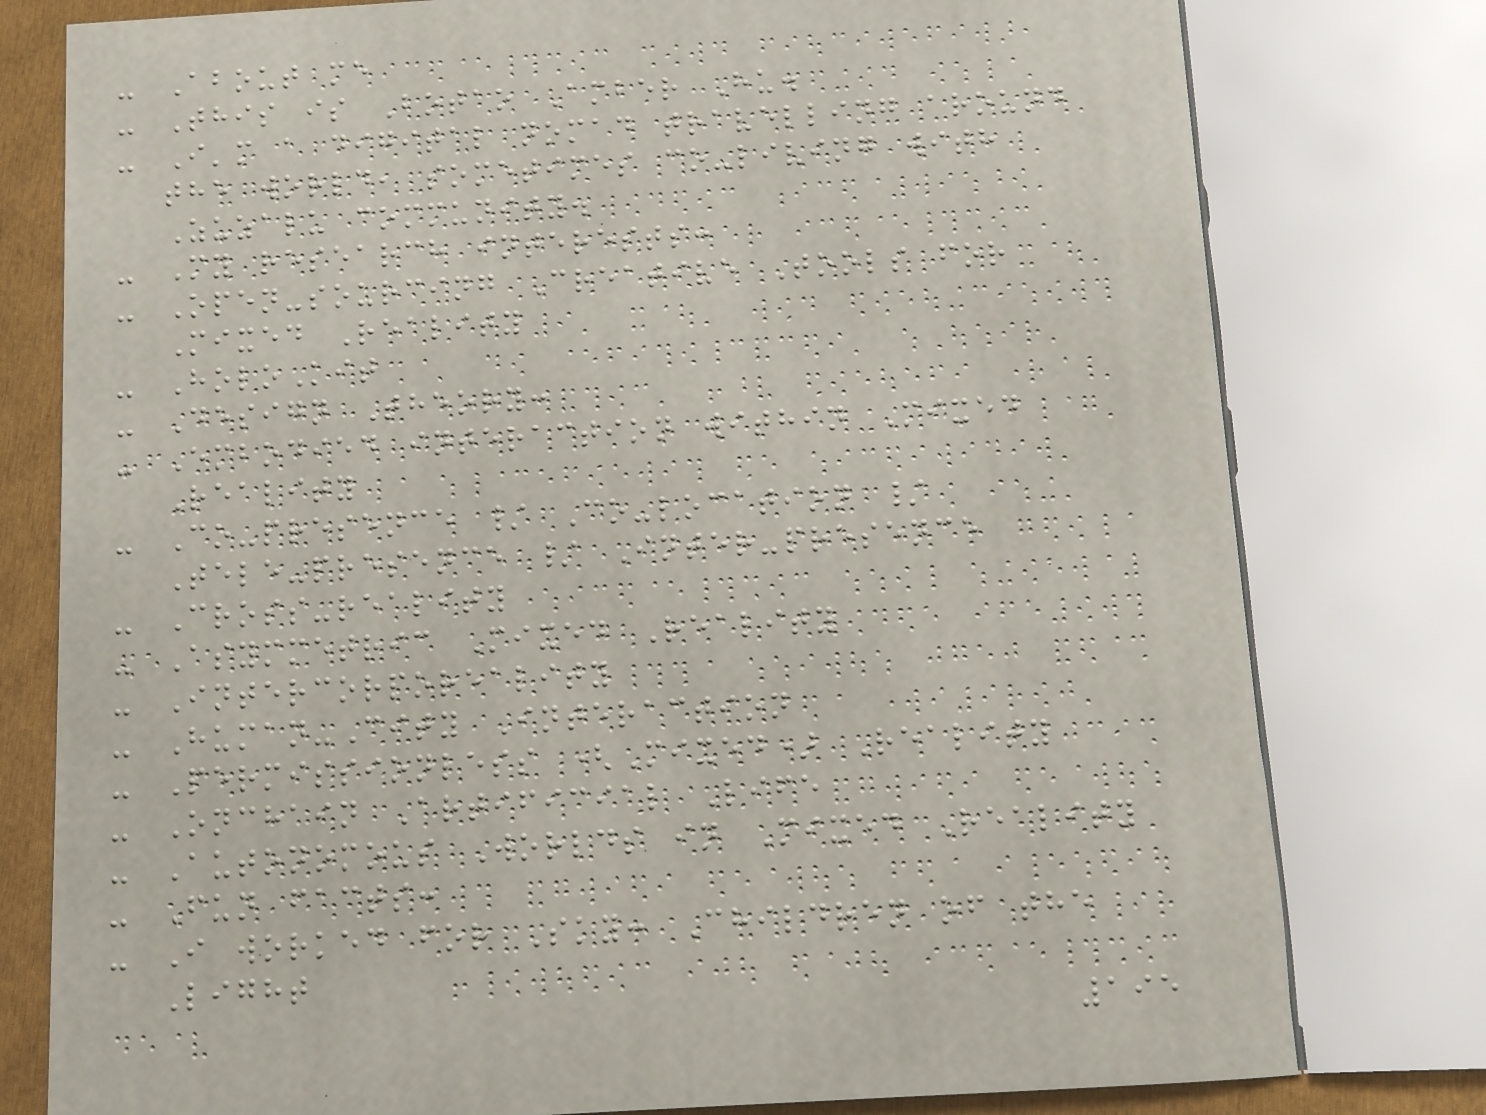- About me
- This is Botao Amber Hu.
- I'm a digital nomad travelling around
the world, sometimes co-living with
Zuzalu community.
- My research interests:
- Open-sourcing Creative Tools for
Mixed Reality
- HoloKit
- Design Theory:
- Embodied interaction within Mixed
Reality
- Co-presence / Co-location /
Tele-presence / Inter-presence
- Cross-reality
- Asymmetric Mixed Reality
- Intercorporeality
- Human-City Interaction
- Permissionless (Mixed) Reality
- Onchain Artificial Life
- Autonomous Worlds in Mixed Reality
- Fun facts:
- I worked for Sky: Children of the
Light
195
